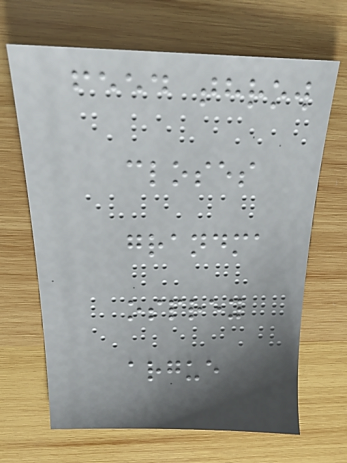feed throw
closes
grandma
osprey
argue
